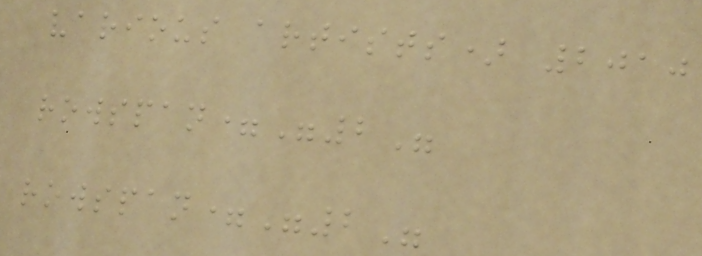various artists) 2010
rowspan="2"
rowspan="2"
